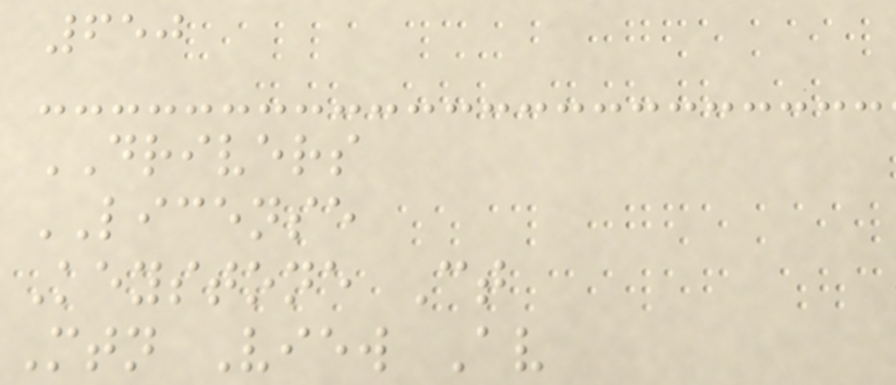650
DRIVERS
LICENSE
Keystone Ct
Mtn View Av
